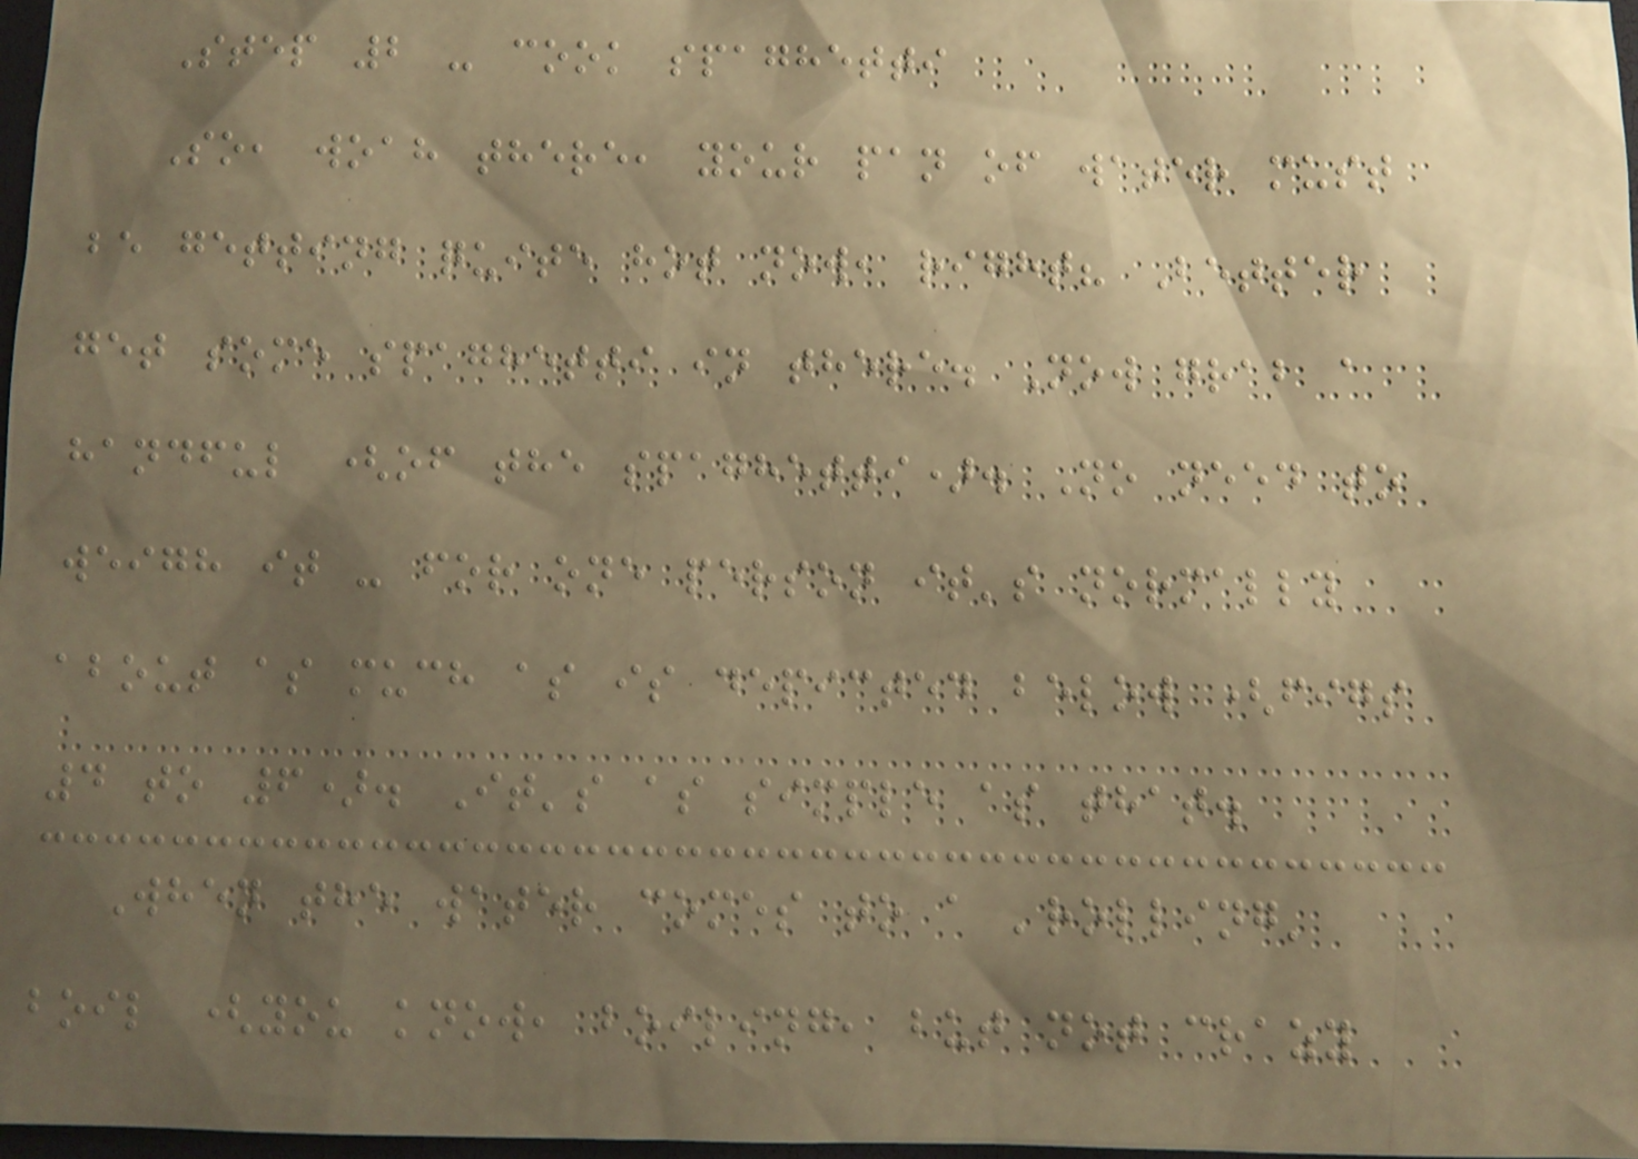Step 2 - cook spaghetti
So, woah there, your pan of water must
be getting quite hot now, right? Better
get some spaghetti in there. Now grab a
handful (of the spaghetti). No need to
weigh it - for one person it's normally
about as much as is depicted below (figs
4 to 6). It's as simple as that.
When the water comes to a 'rolling'
boil (you know, boiling, but not crazy
